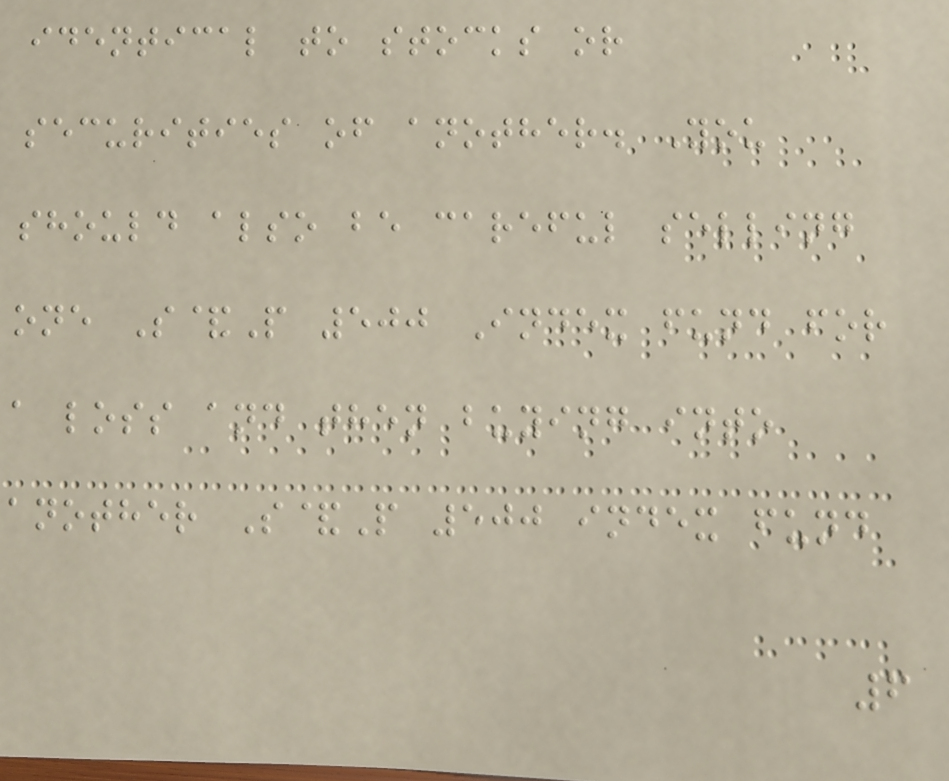identical to stocks or
securities of another. You
should also be careful selling
one S&P 500 Index fund for
a loss and then buying into
another S&P 500 index fund
6
